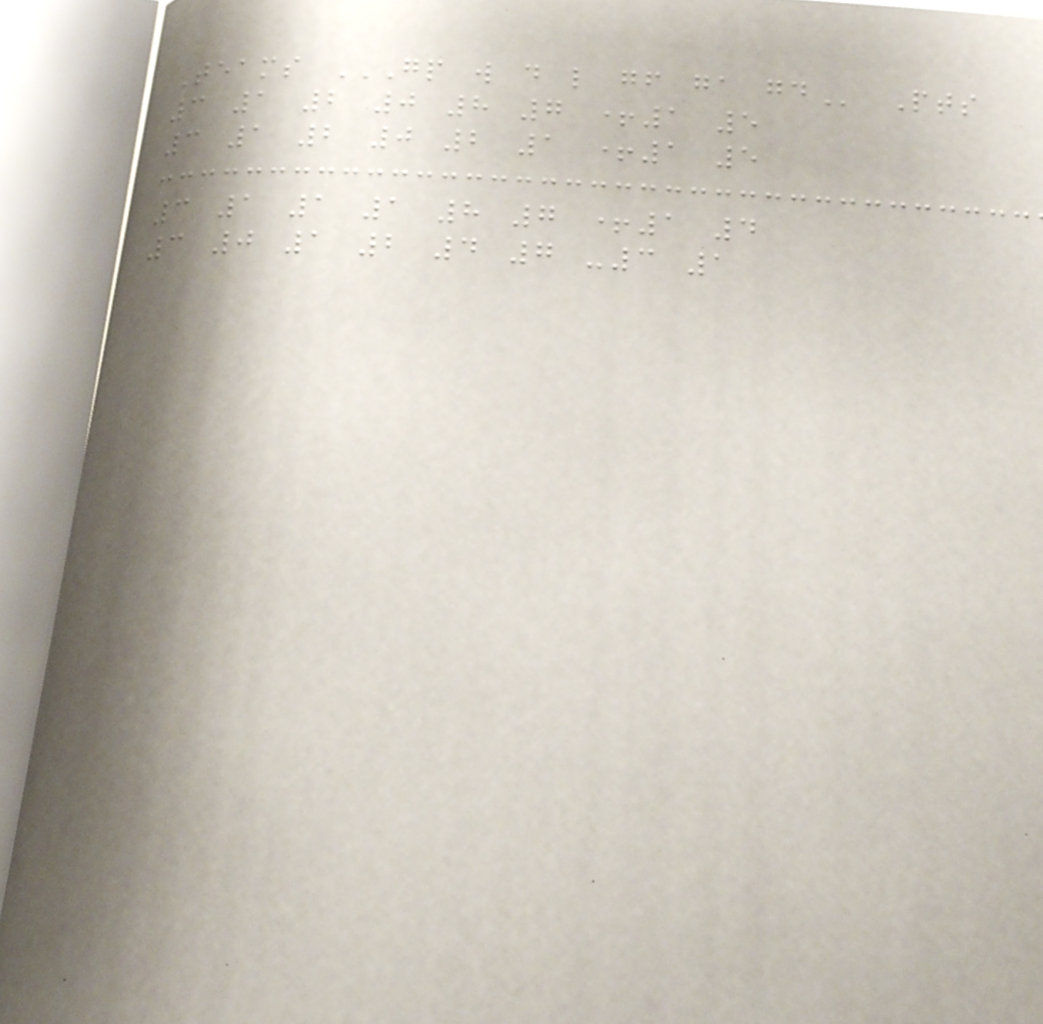Teams GP W D L GF GA GD Pts
3 1 2 0 8 7 +1 5
3 1 2 0 2 1 +1 5
3 1 1 1 8 7 +1 4
3 0 1 2 4 7 -3 1
